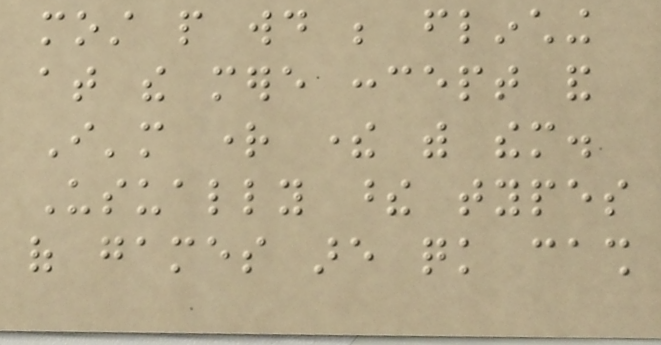most people would be flinching
at the mere concept and
I'm right there with them.
Usually these types
of games are quick cash
